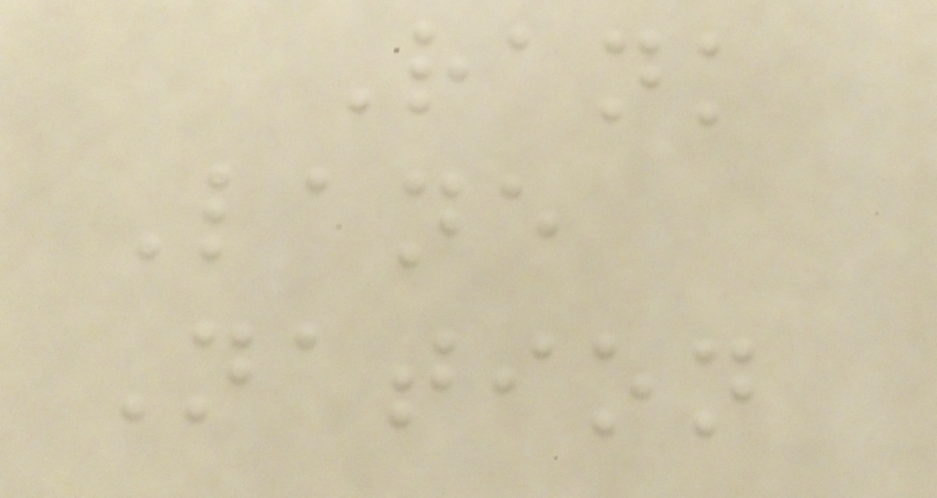Rank
Lane
Nation
